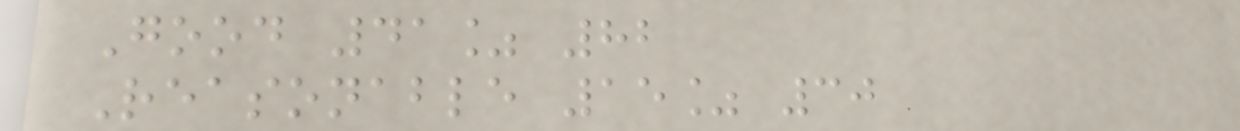Good 41% 82
Reasonable 15% 30
